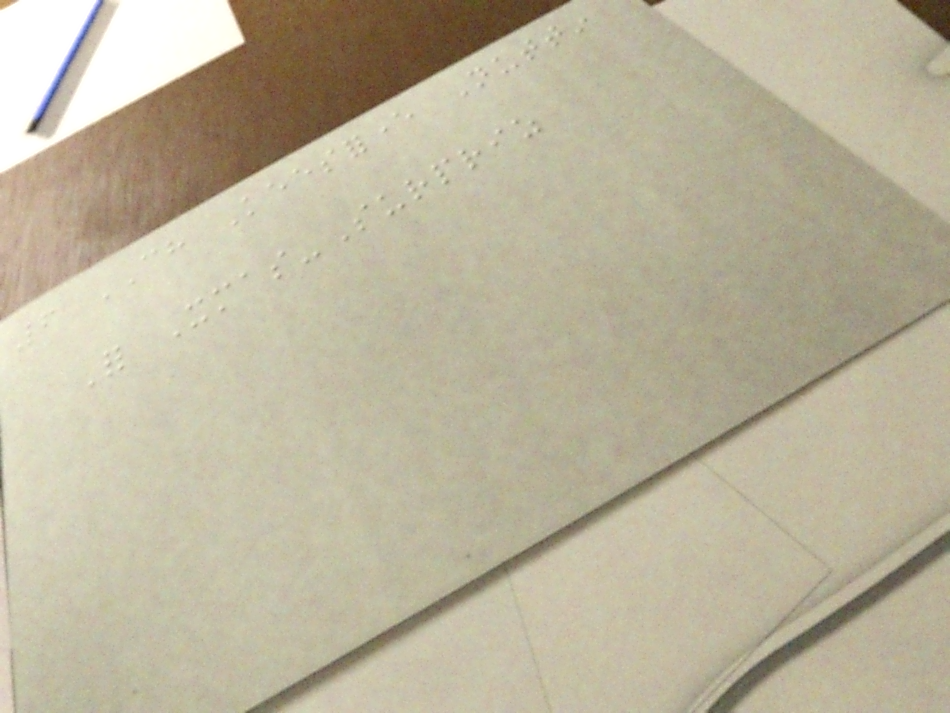6 CH Keesforever Nuttin
For Xmas-Surpriz
